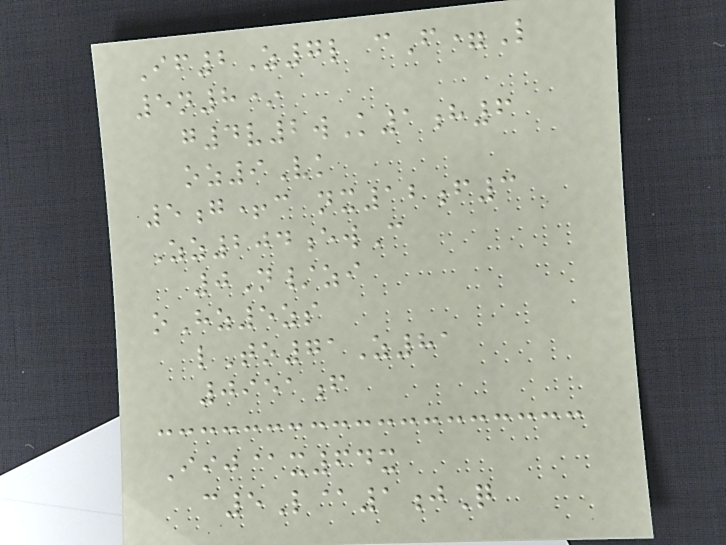If2Z7l cF=L
5n8*
g4v2wK1h6
oz9Vk
5g+c nx12f3
Zz204ewC
0N/zi
oHz5zs
lTo71Z81
0951f
Iij@x64x
c5L@1jQ
